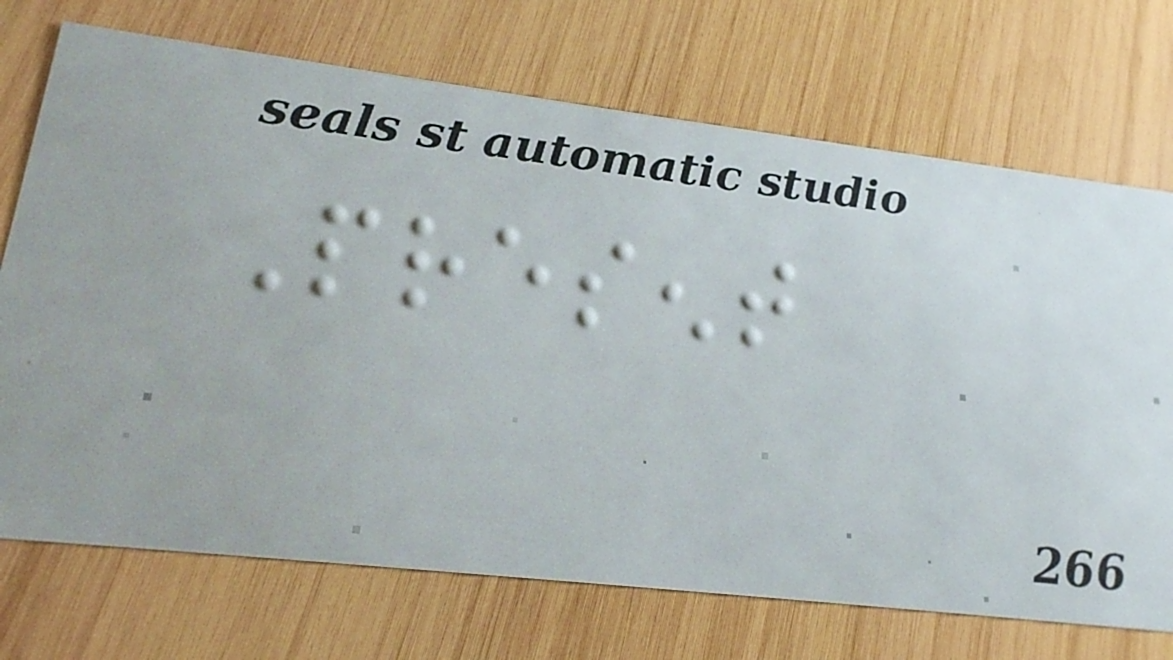Present
